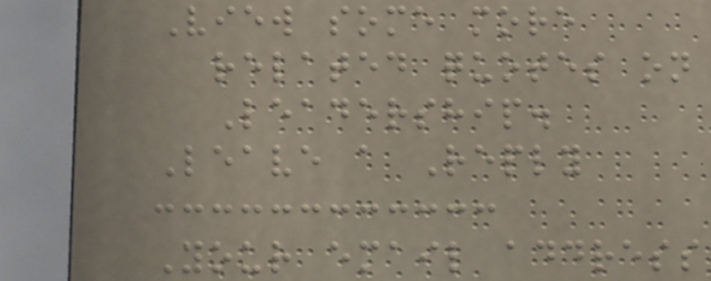View some more
related quotes on
Leadership.
Leave a Reply
Your email address
